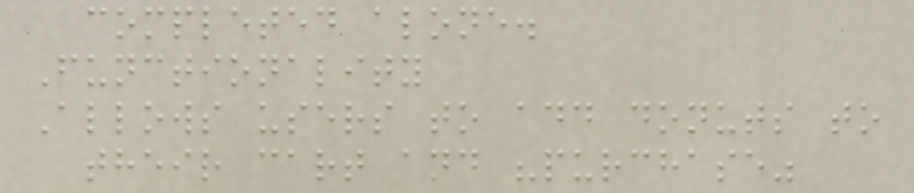completed alone.
Functionality
Allows users to add donuts to
their cart and "purchase"
